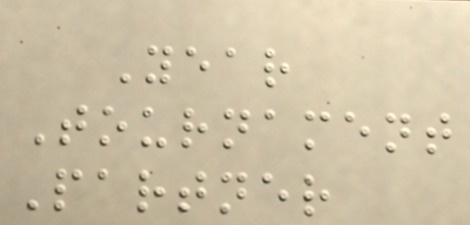Year
Tournament
Partner
